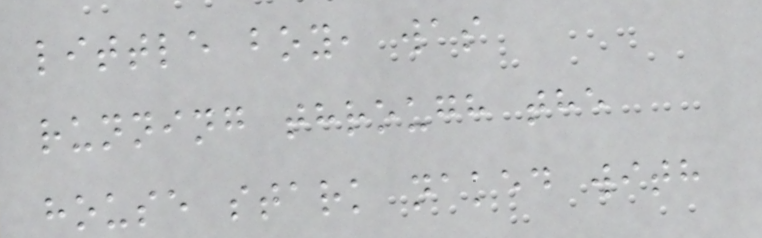little boy, was
running through the
house stark naked with
